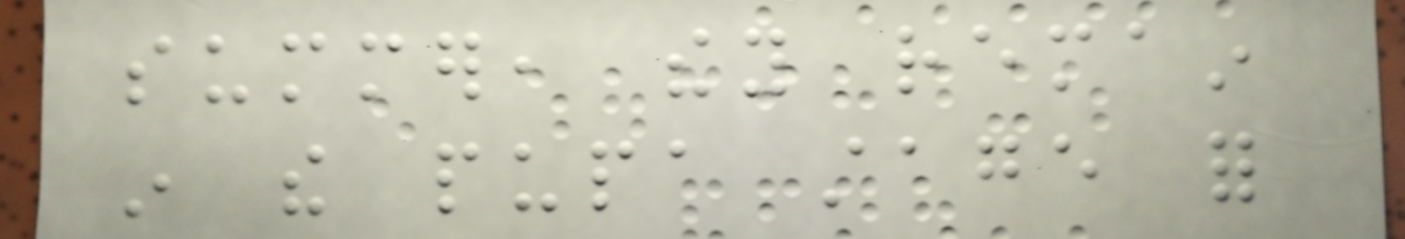summer, they remain
in the pupa stage for
